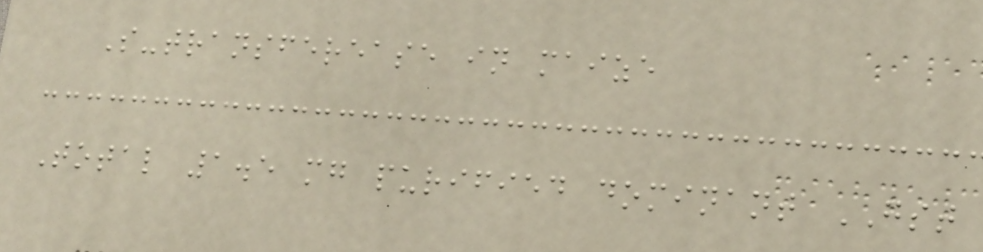S-transferease in maize
Total 1.5 mg purified dominant GST
